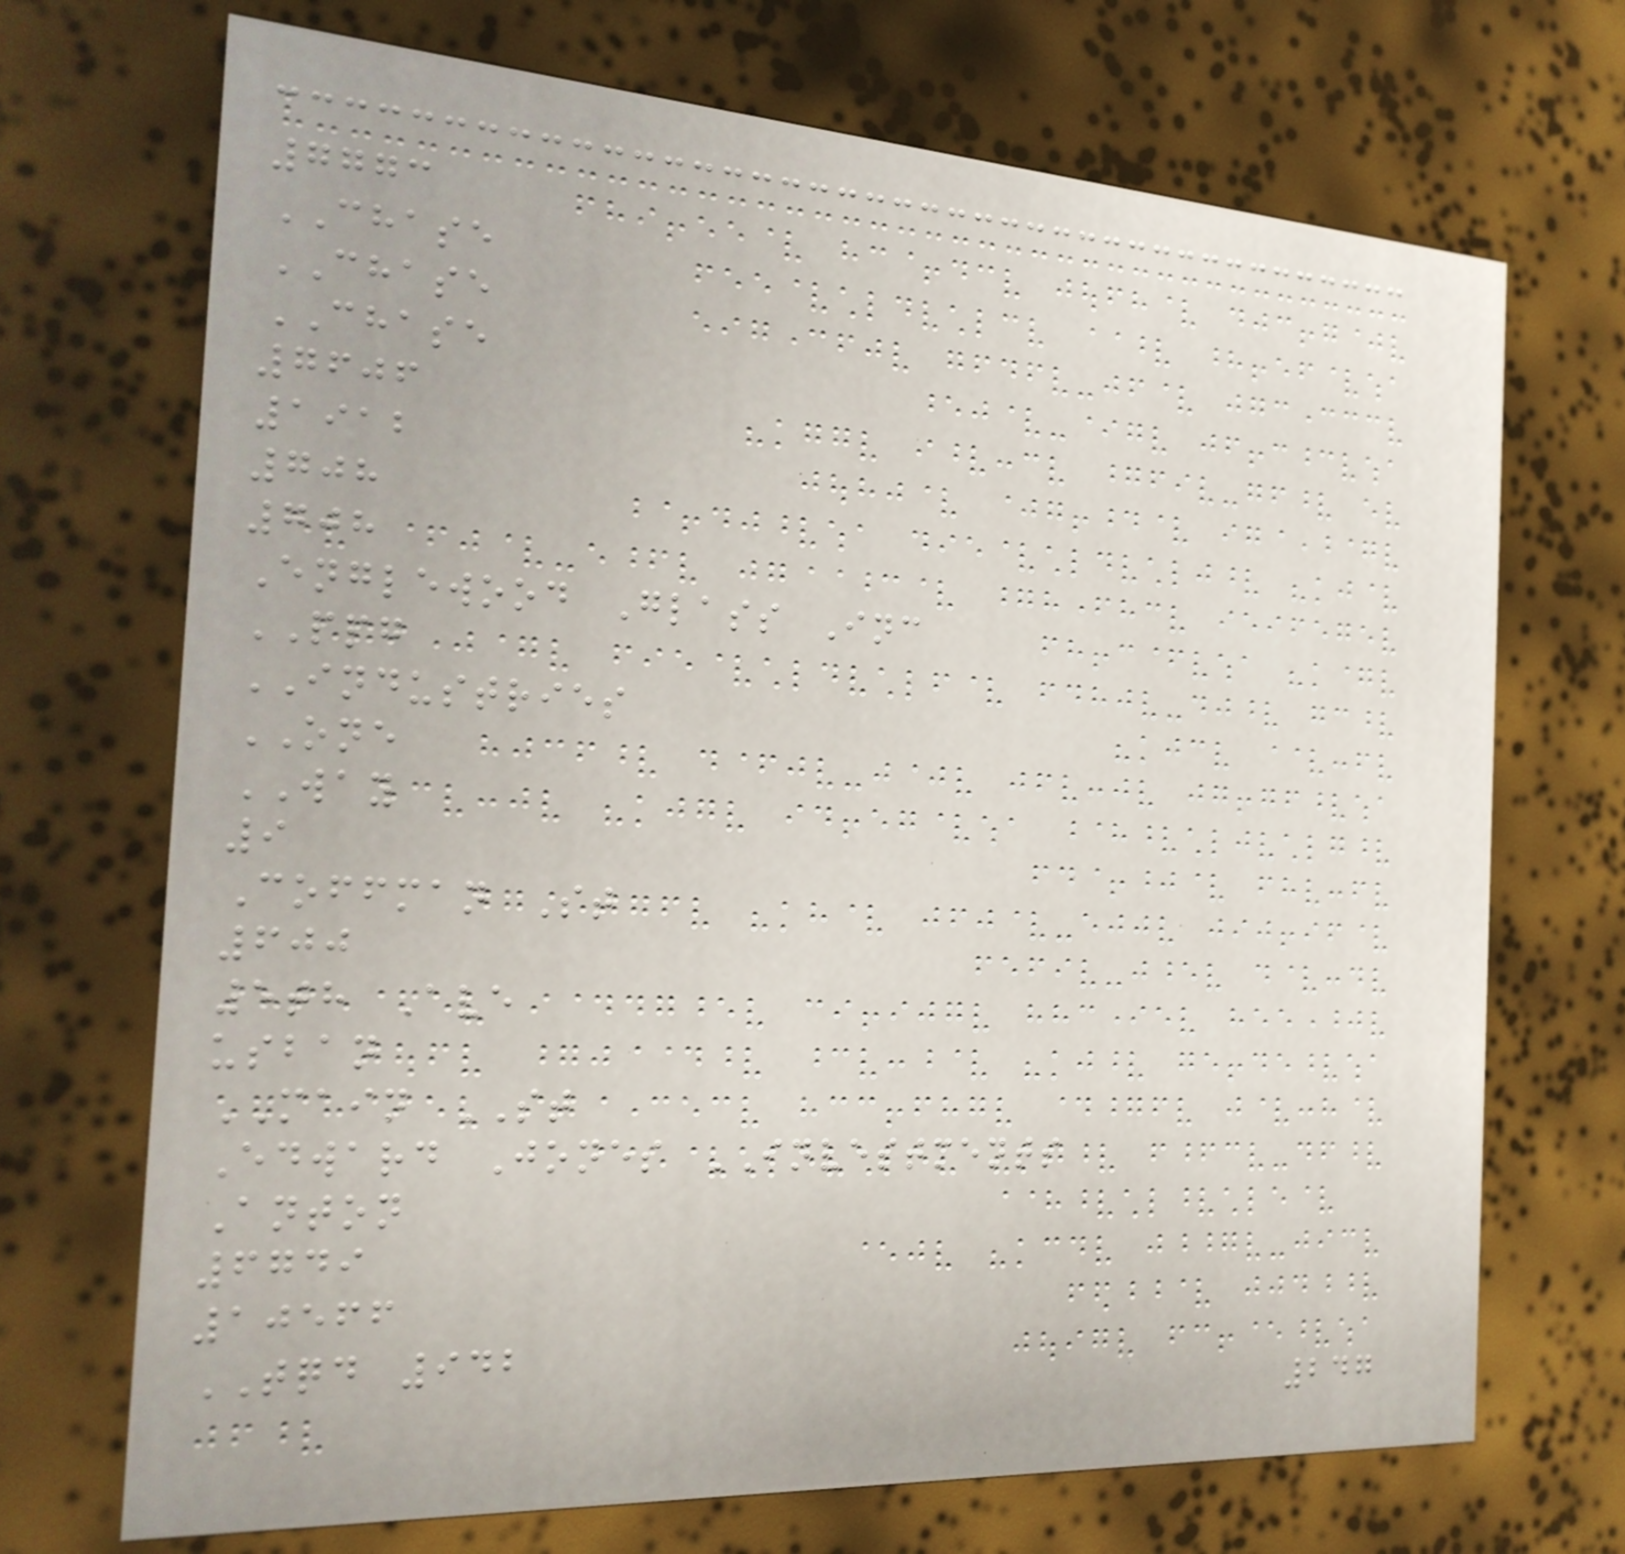7773
CHASE
CHASE
CHASE
7606
1912
708
708
Englewood Glass Inc
PPG
INDUSTRIES
ONE
WAY
9
Coffman St
600
5th Ave
usban
MAIN ST
Edward Jones INVESTMENTS
Anton
6749
10566
TQD 942
247
